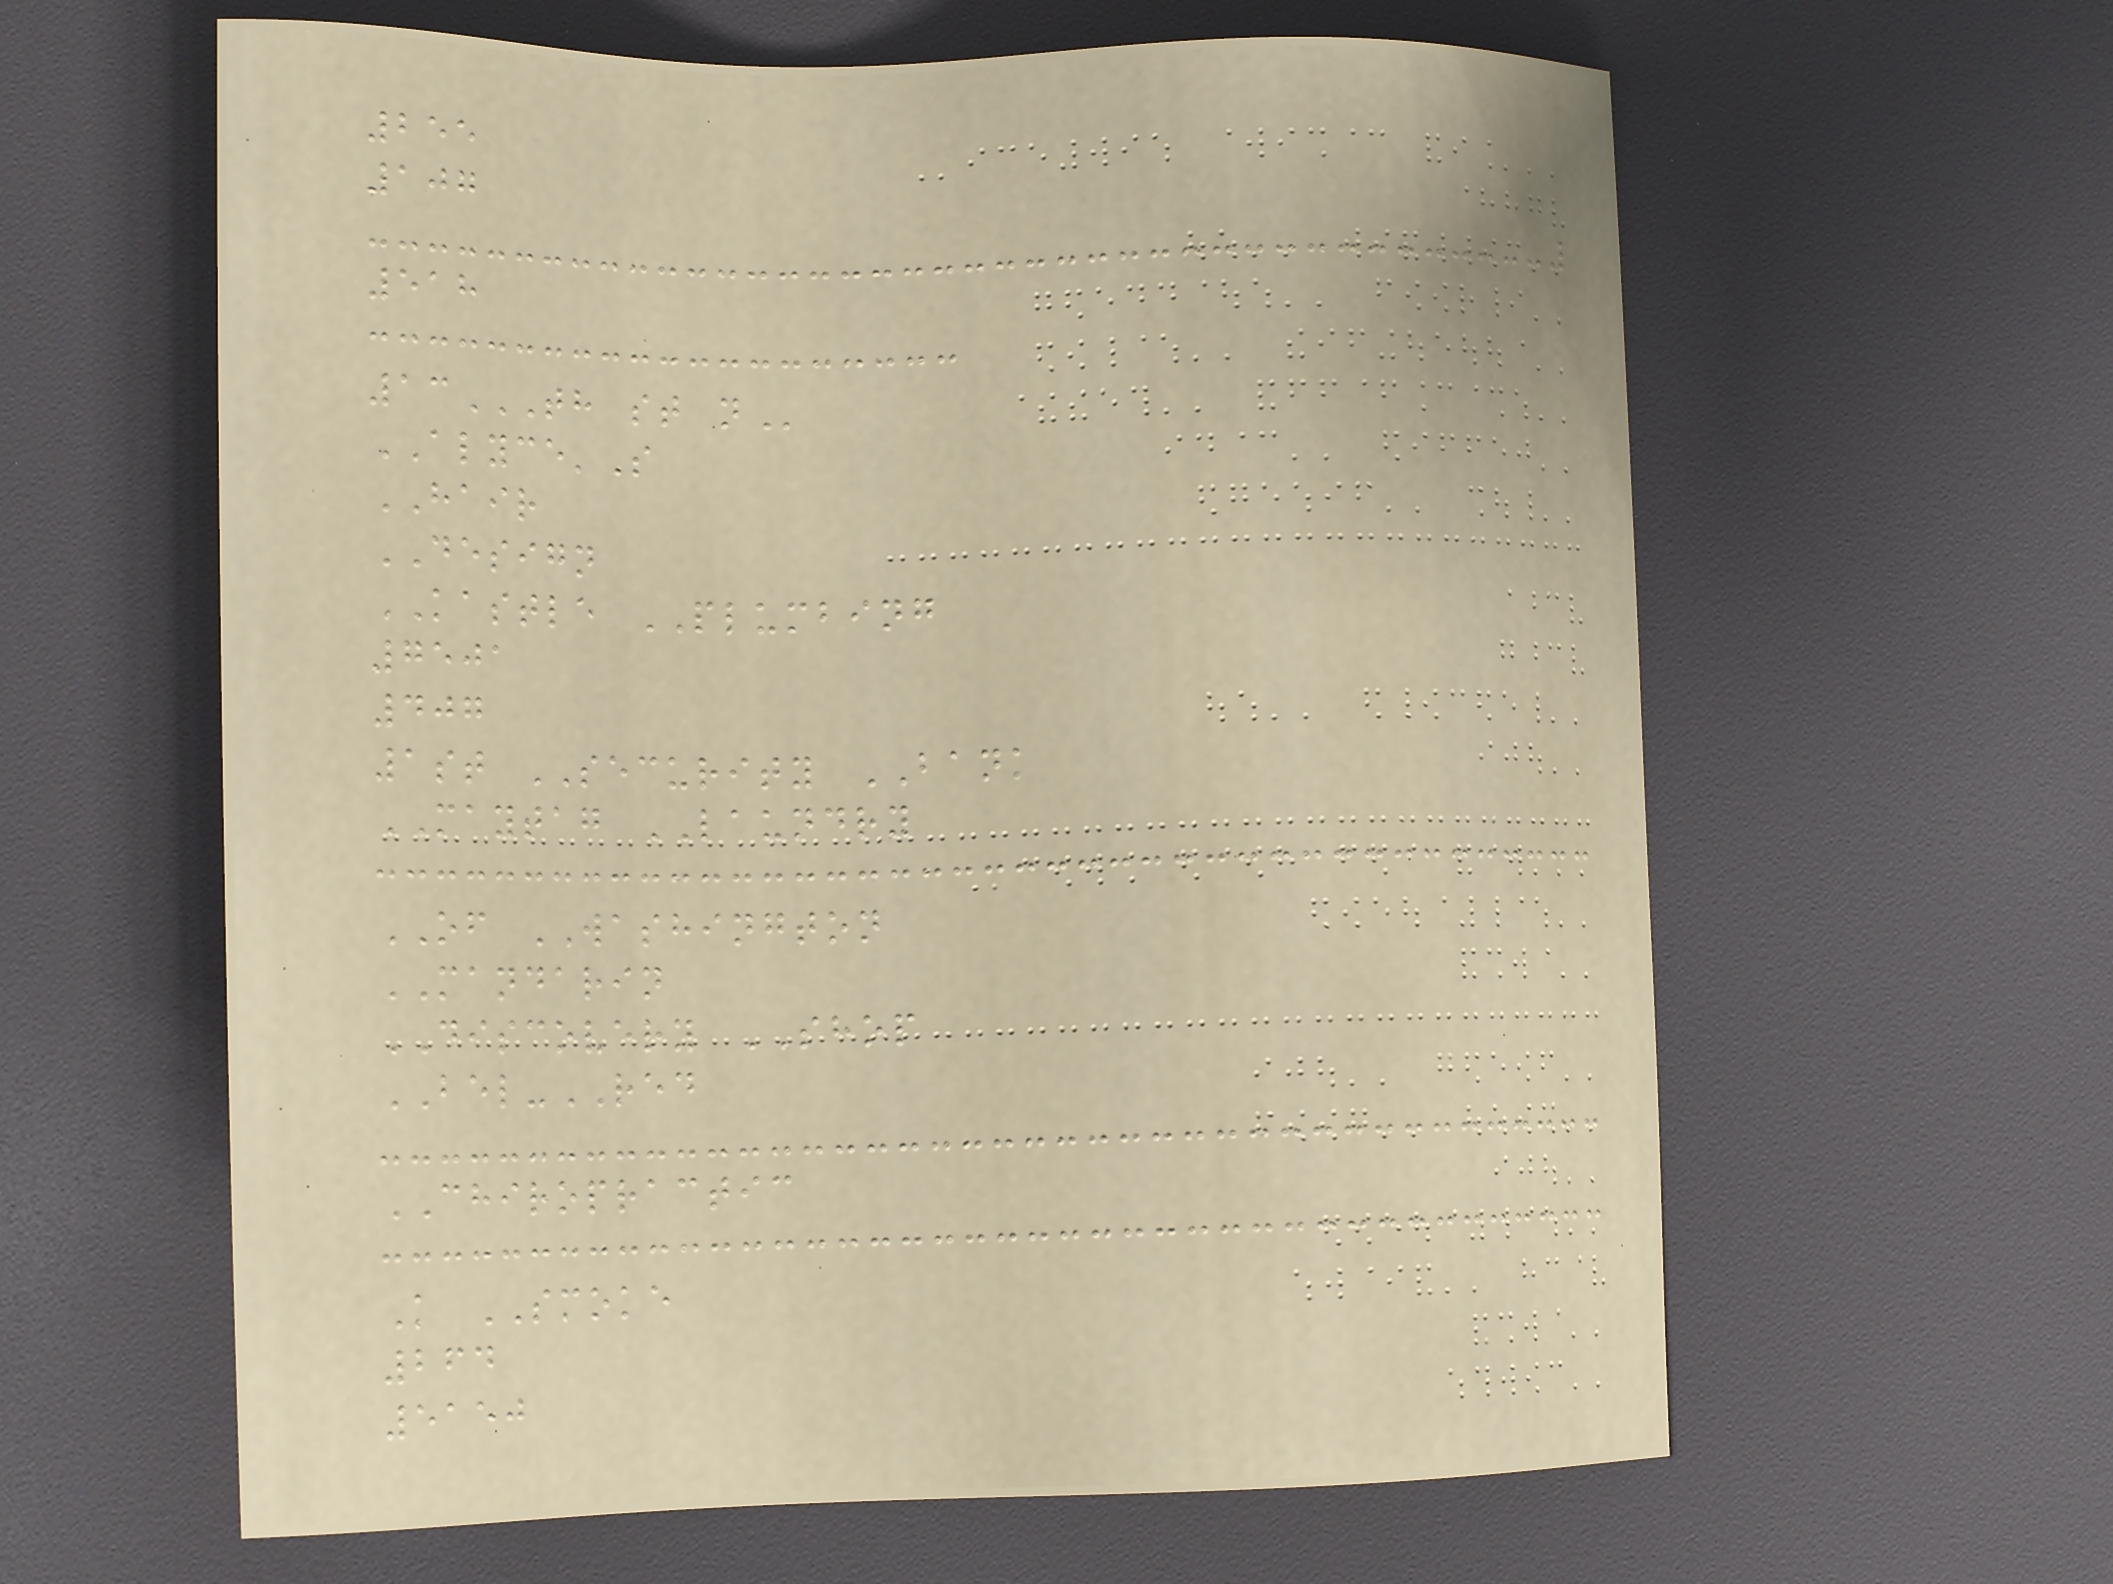255
107
518
13TH ST N
ALYCE'S
HAIR
DESIGN
KASTLE PLUMBING
7501
407
1st SECURITY BANK
MAYTAG LAUNDRY
OF WASHINGTON
MANDARIN
DISCOVERY SHOP
BEL-RED
CHIROPRACTIC
K SMOKE
264
5150
